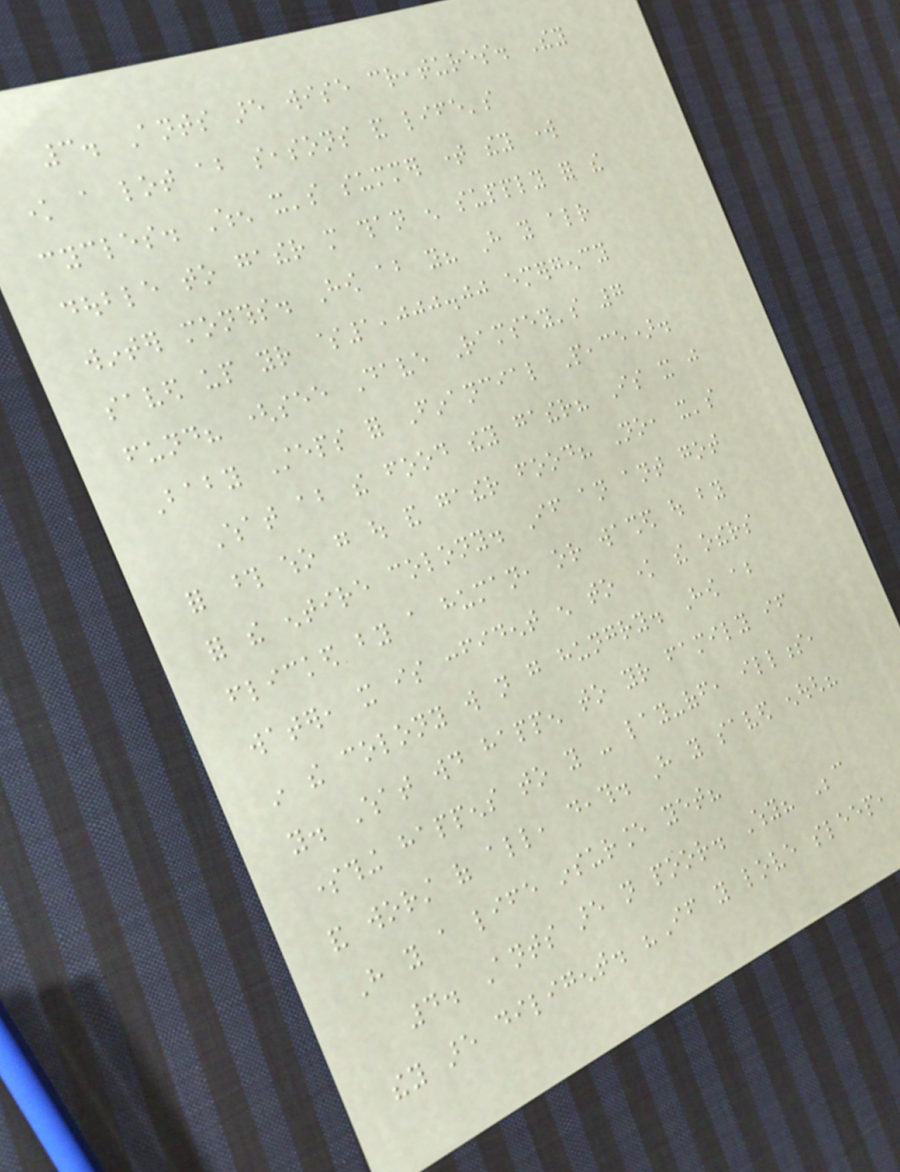3. Ants are wise creatures. They
know a lot about seasons and life's
cycles. When it's summer time they work
double to gather more than enough supply for the
winter months. How about you? Have you already
saved up your $1,000.00 emergency
fund? (see Dave Ramsey's 7
Baby Steps for Financial Peace).
What about the food they gather? Is it just
for those who go out and gather food? No, it's
for the entire colony. If an ant got
flicked by a human, or washed out by
water, it is confident enough to know the others
in the colony will not go hungry. How about
you. What would happen to your family if
something happens to you - lay-off, illness,
and worst of all, death. Have you saved enough?
Have you a life insurance yet?
4. Ants are not poor. Why? Because
they are diligent. "If you love sleep,
